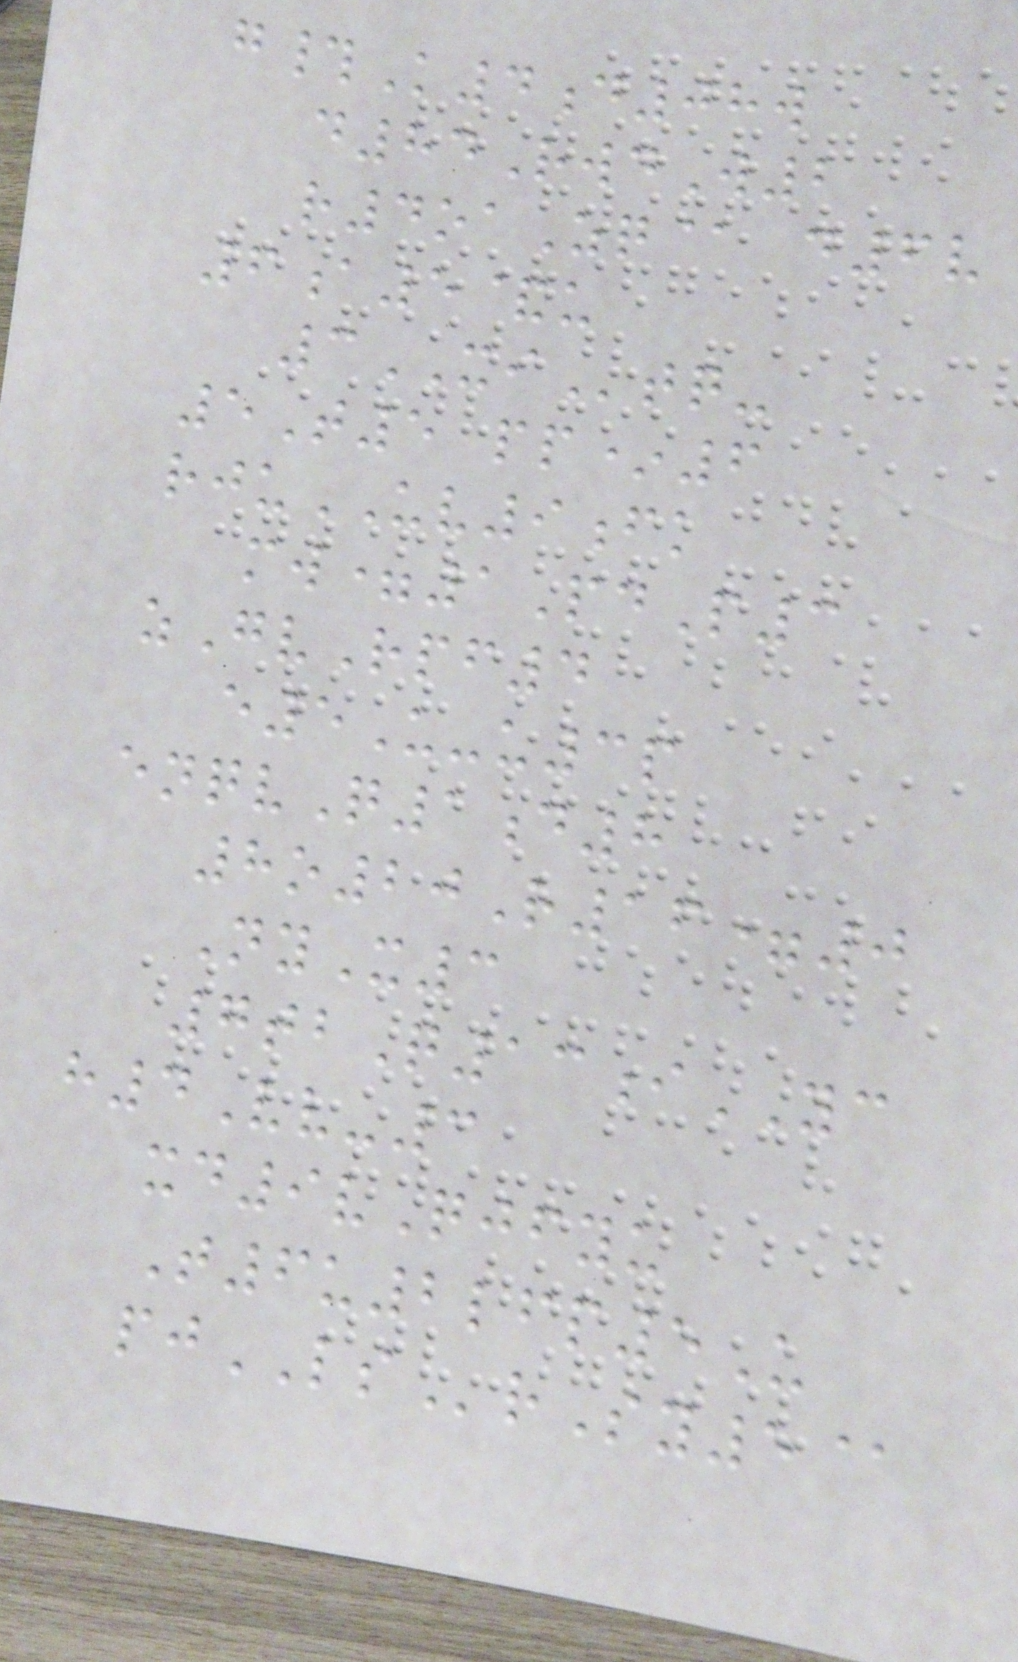g#K4d08w
d84RwdW2
r4oaZq@ d6v
6a5&u
3XItq-
5T5 pp*6
rjuUV9fk
mw=1PdP3
zGvRpf4
e5U-u3p
enqvQ1d8
8o20R16=0
NyX3
7tbQ13iYC
h4Vv-3
xd9vQjfyu
T6u2lfp5U
pjLSrSy5@
